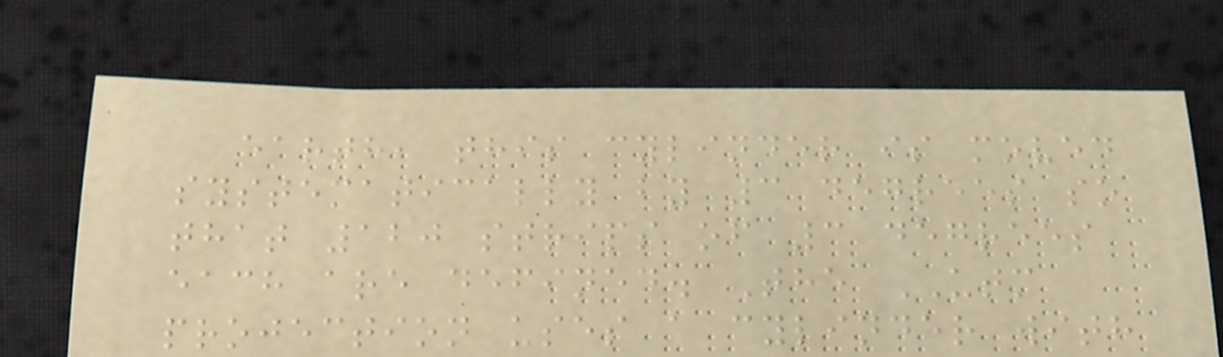earth, this cylinder is moved
systematically by 3 degrees so
that 120 strips of 3 degrees
each are defined. The UTM
projection uses a cylinder with
